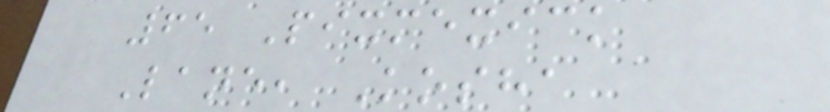65 Pixmexick
Lane, Kosha
